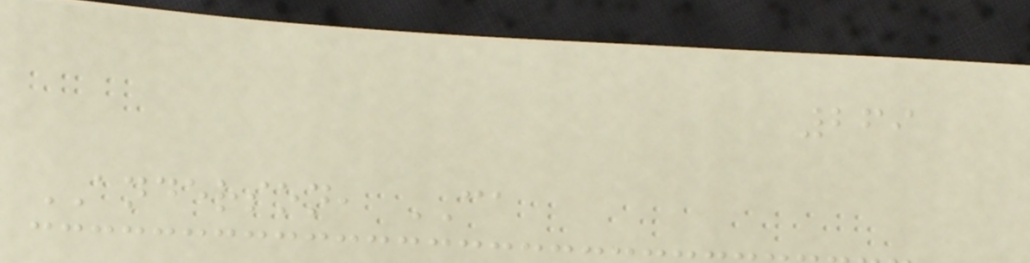269
ANDERSON, CA
